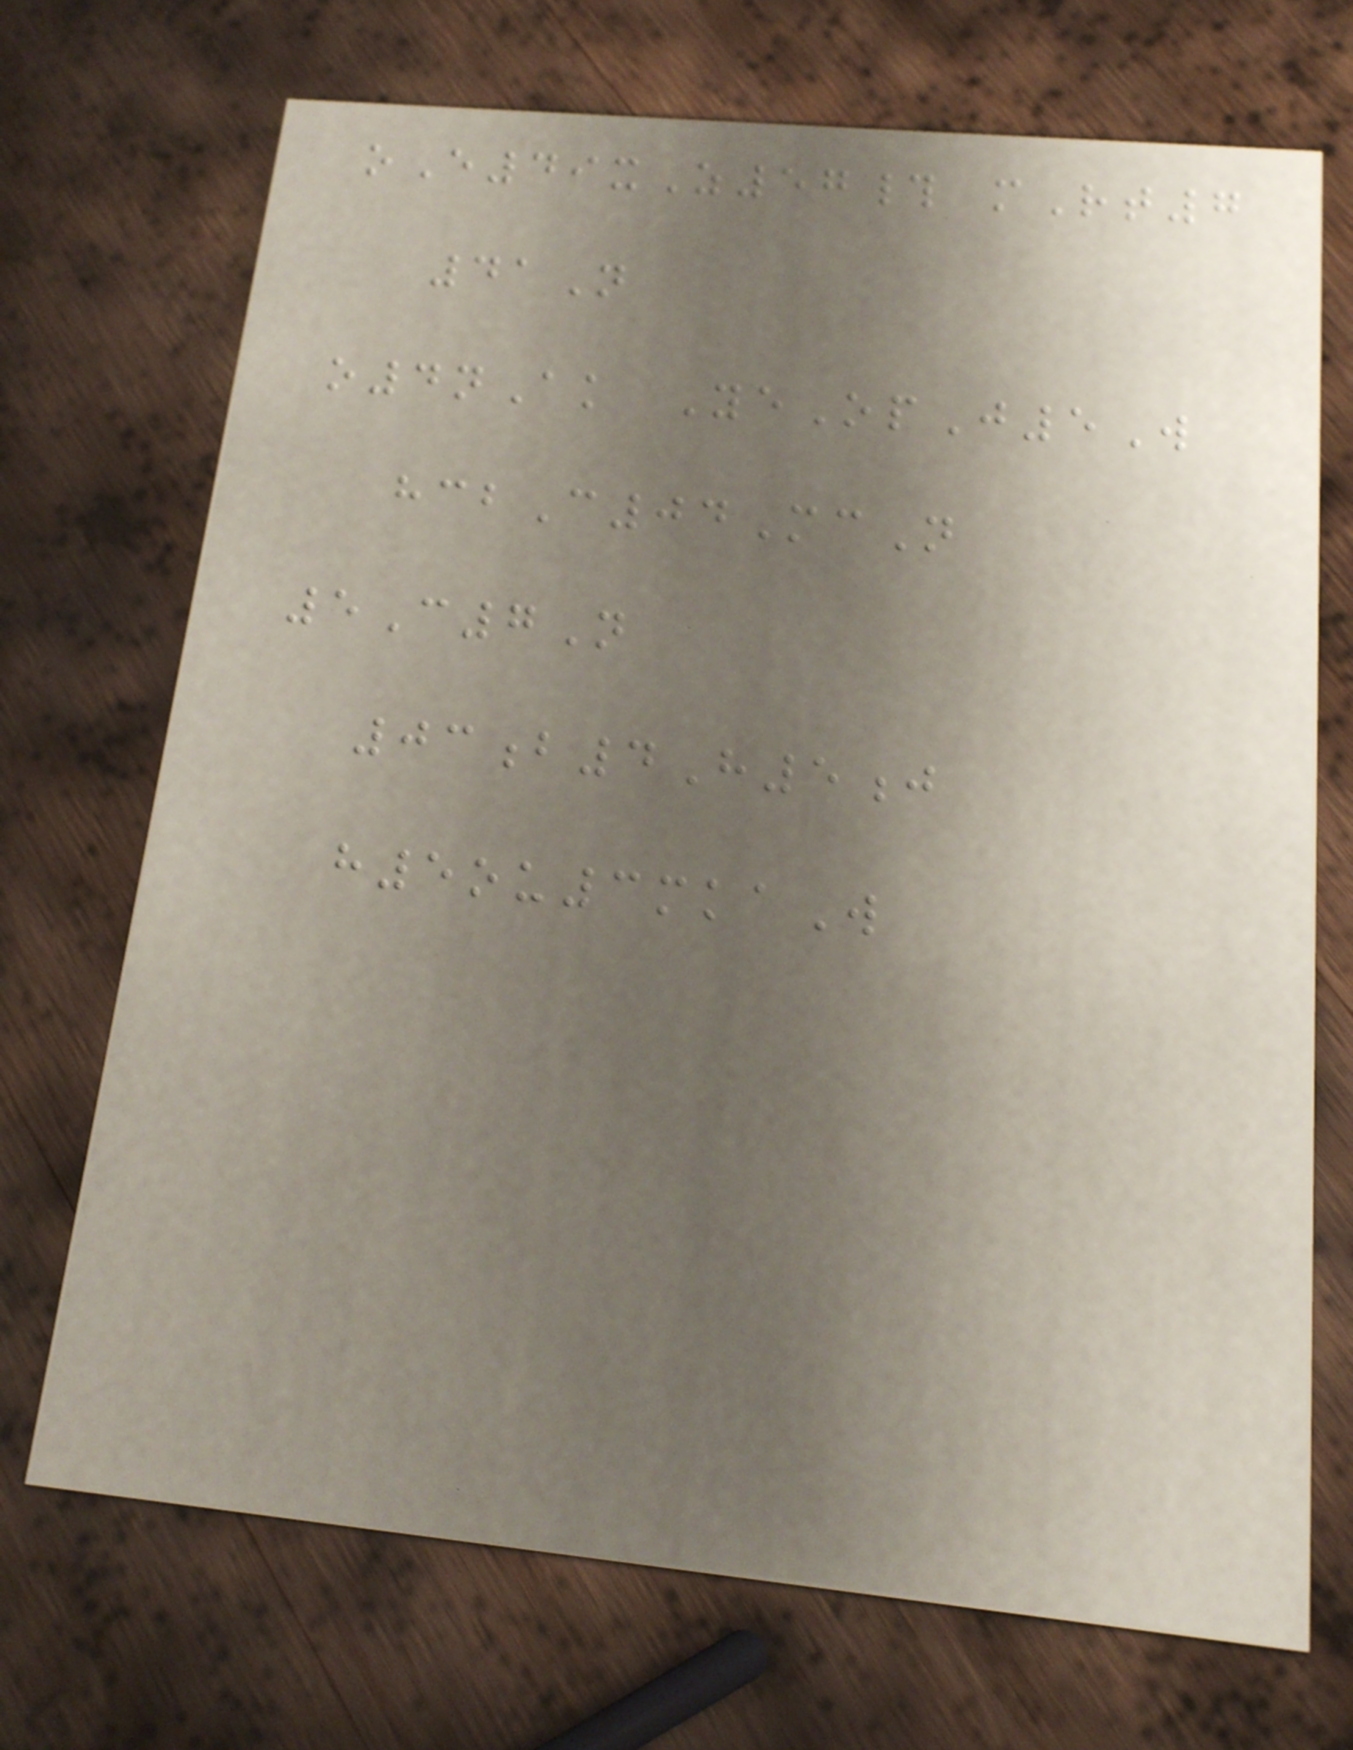oE49xZ57# mRt7
41N
o4nAk YeOpJ5W
hcbC04McN
5C7N
03b4H5j
h5ou3mkaW
